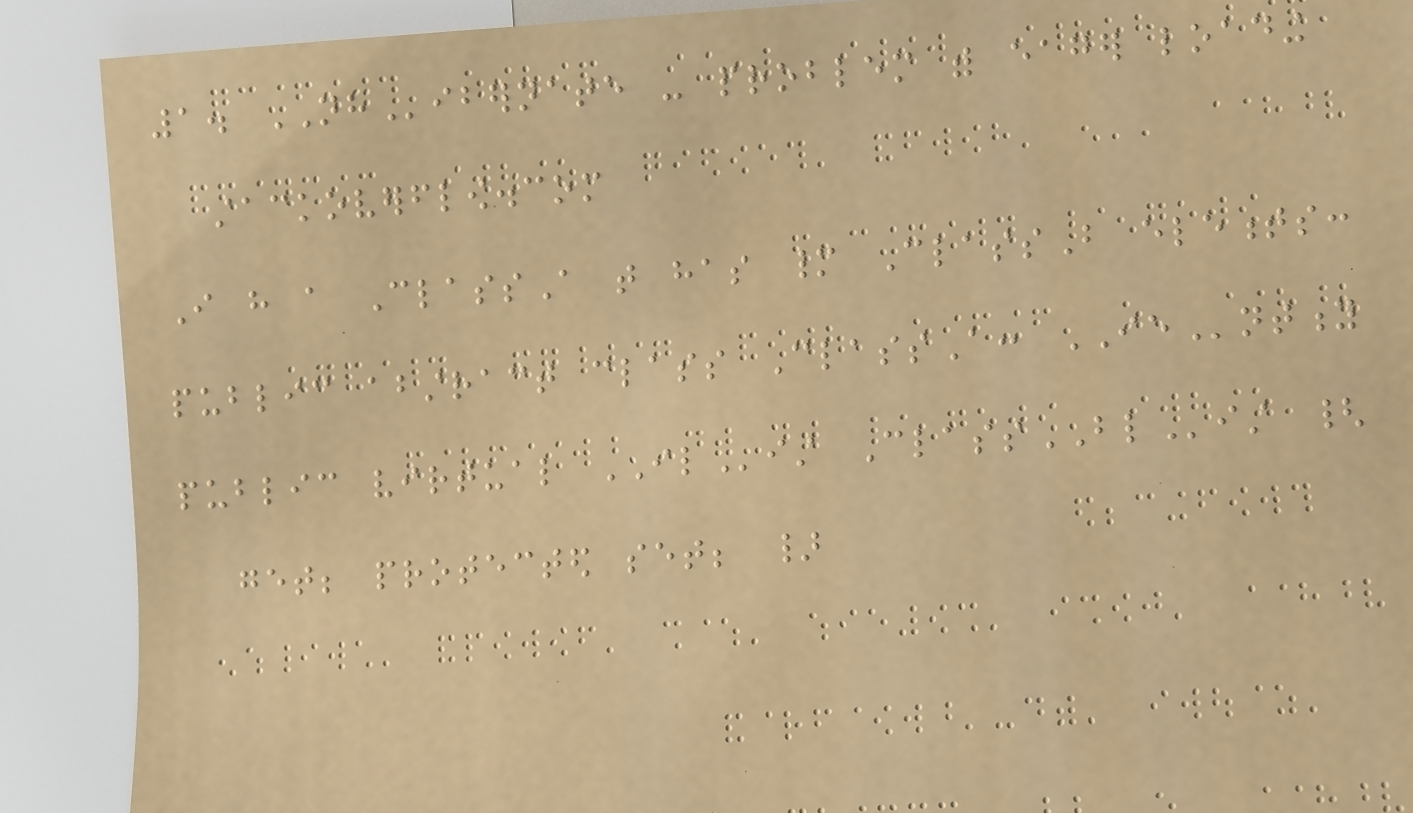1. NHibernate - problem with eager loading
stackoverflow.com
I have a ClassA that has many ClassB elements:
public abstract class ClassA: IEntity
public virtual IList ClassBList {
get; protected set; }
